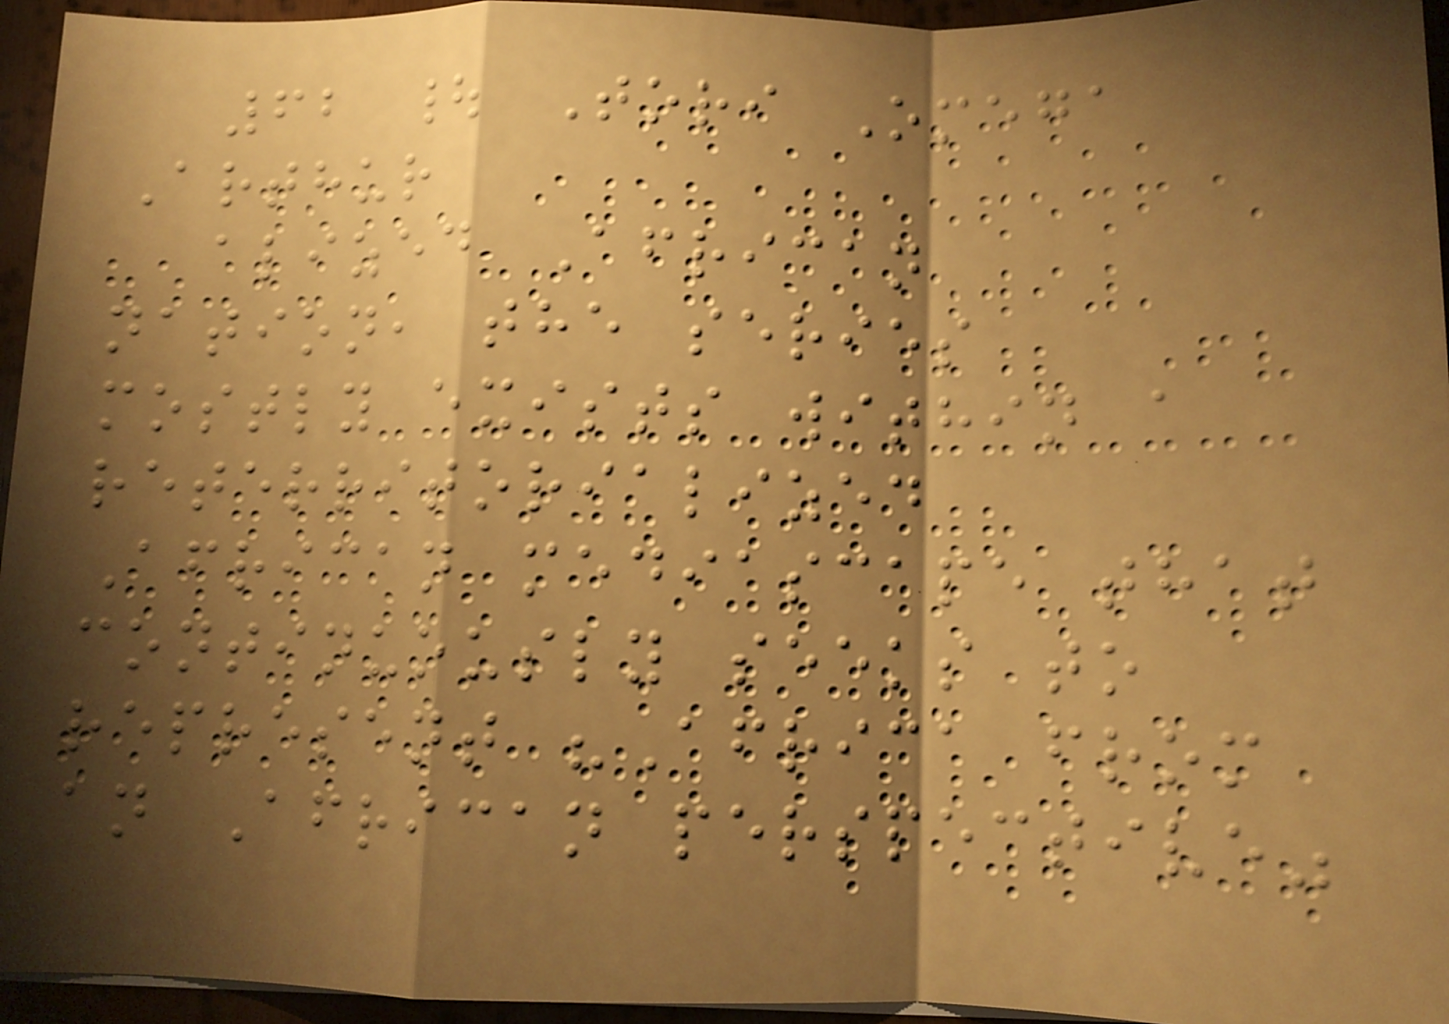62 | Tori Omega
Arthur
alized African
nation, the series
mostly exists within a
reterritorialized
African mediascape that
continuously seeks to
represent "Africa from
an African perspective"
